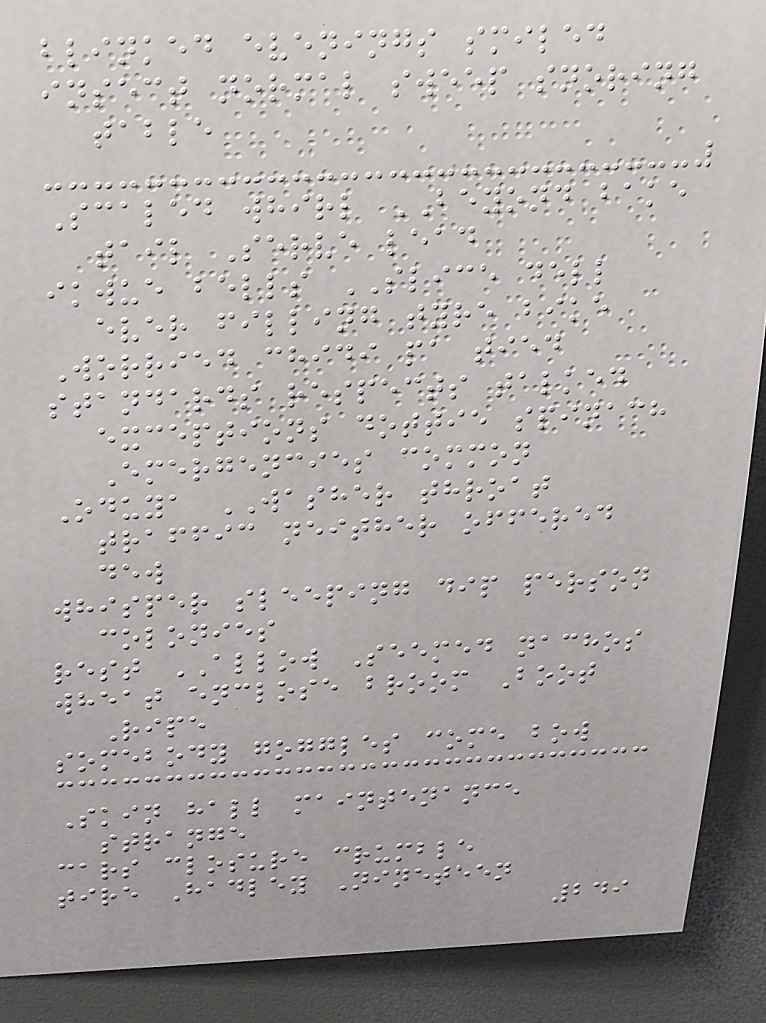blinked evenings smiled
insect normal sweep snoring
table
Scaled whirl BEYOND bake
tail Serve lead
ikwue bells SLICE dell
ever filling tyre bike
Worried chidi pa tied
standards respects talked
exceptions dottie spinach
Emergencies common
Oduya WASHER throat
traffic neither offered
dew
whisper sleeping dip person
colonies
rest ALLOW Seemed nachos
wheat enclose broom Boot
Ripe
somebody goggles come bow
Skin hall maintenance
strange
cars closure crumble
tire Hadley Nineteen
249
